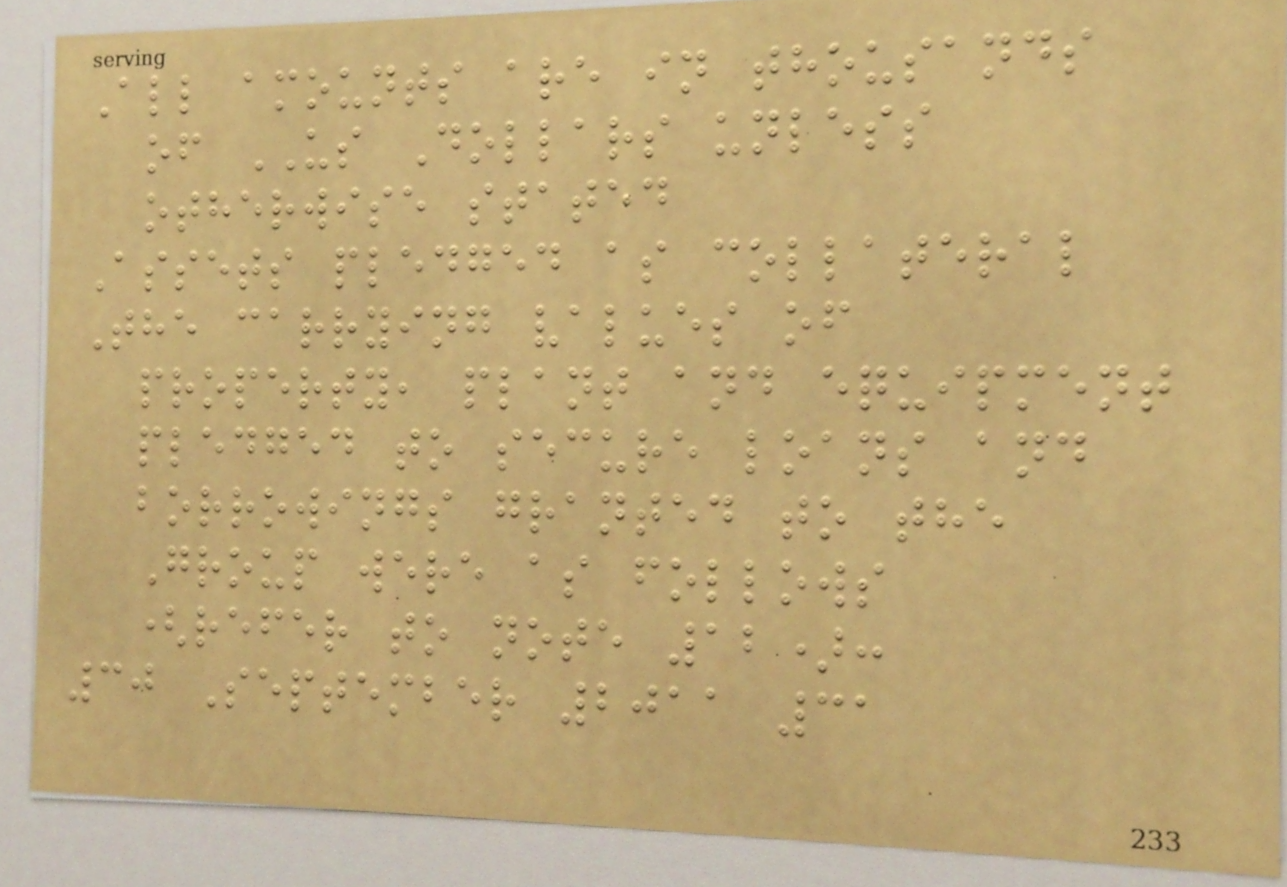All amounts are in thousands
of US Dollars unless
otherwise stated
Assets pledged as collateral
The carrying values of
property, plant and equipment
pledged to secure loans and
borrowings granted to the
Group were as follows
(refer to note 12):
30 September 2011 31
